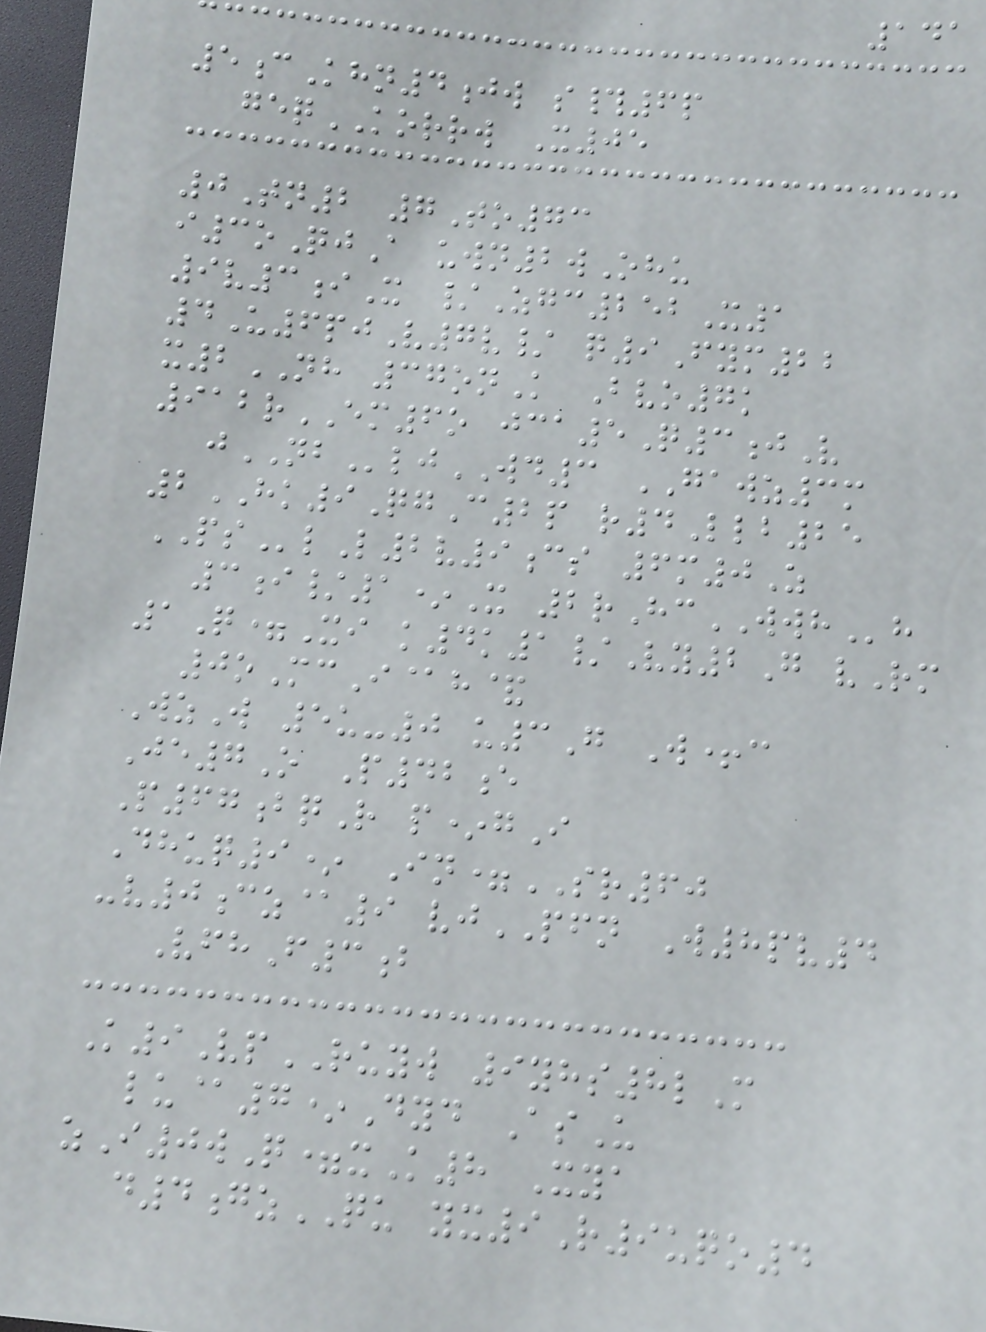141
5cKhn4jw s#6p
geqKORRW X05
0Tn2 7To73
i3oQjA uwn2wOhu
9v3iX /Zgc252X1
4U6pjV7v/ q9Fym22
x2NH 37onK Bvo7k
912rEM6o jca5Q3jV
jNBljWD3 GAWZ3m
2HK9QgC2p r4Llb25
PSlL2v9cs 6m0Z
3i/1*X 2rHcWWHh
1Q=Xi k4k1/Vy2G vRm
0oMcI@h&
WzW 5u-0 u3G W+c
Je7O P42e
P67bqR p*gI
Dhuq9* In=SR60
-v0cz@9 vjPFN W8pv4
VfhF3b
K9VpRUYW 9yhs8lM
lu@7*Dyd AsU
zI0wQ=xK8 Xya
d4gzQU yx9R9uqo4
